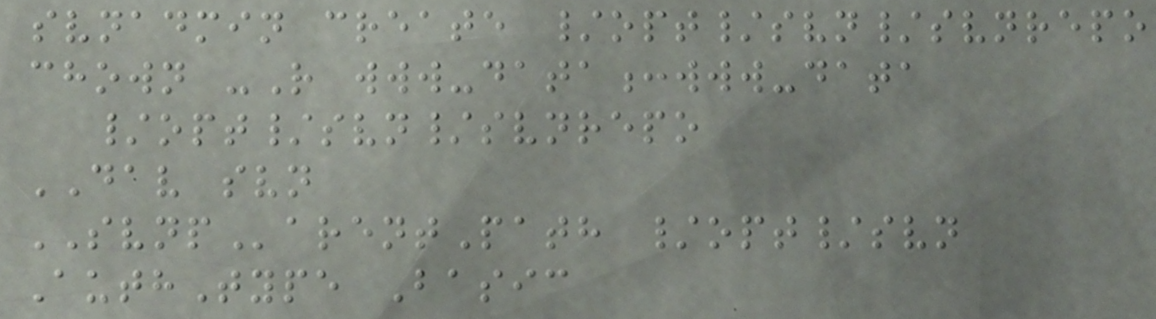svnadmin create /opt/svn/svnrepo
chown -R www-data:www-data
/opt/svn/svnrepo
DAV svn
SVNParentPath /opt/svn
AuthType Basic
